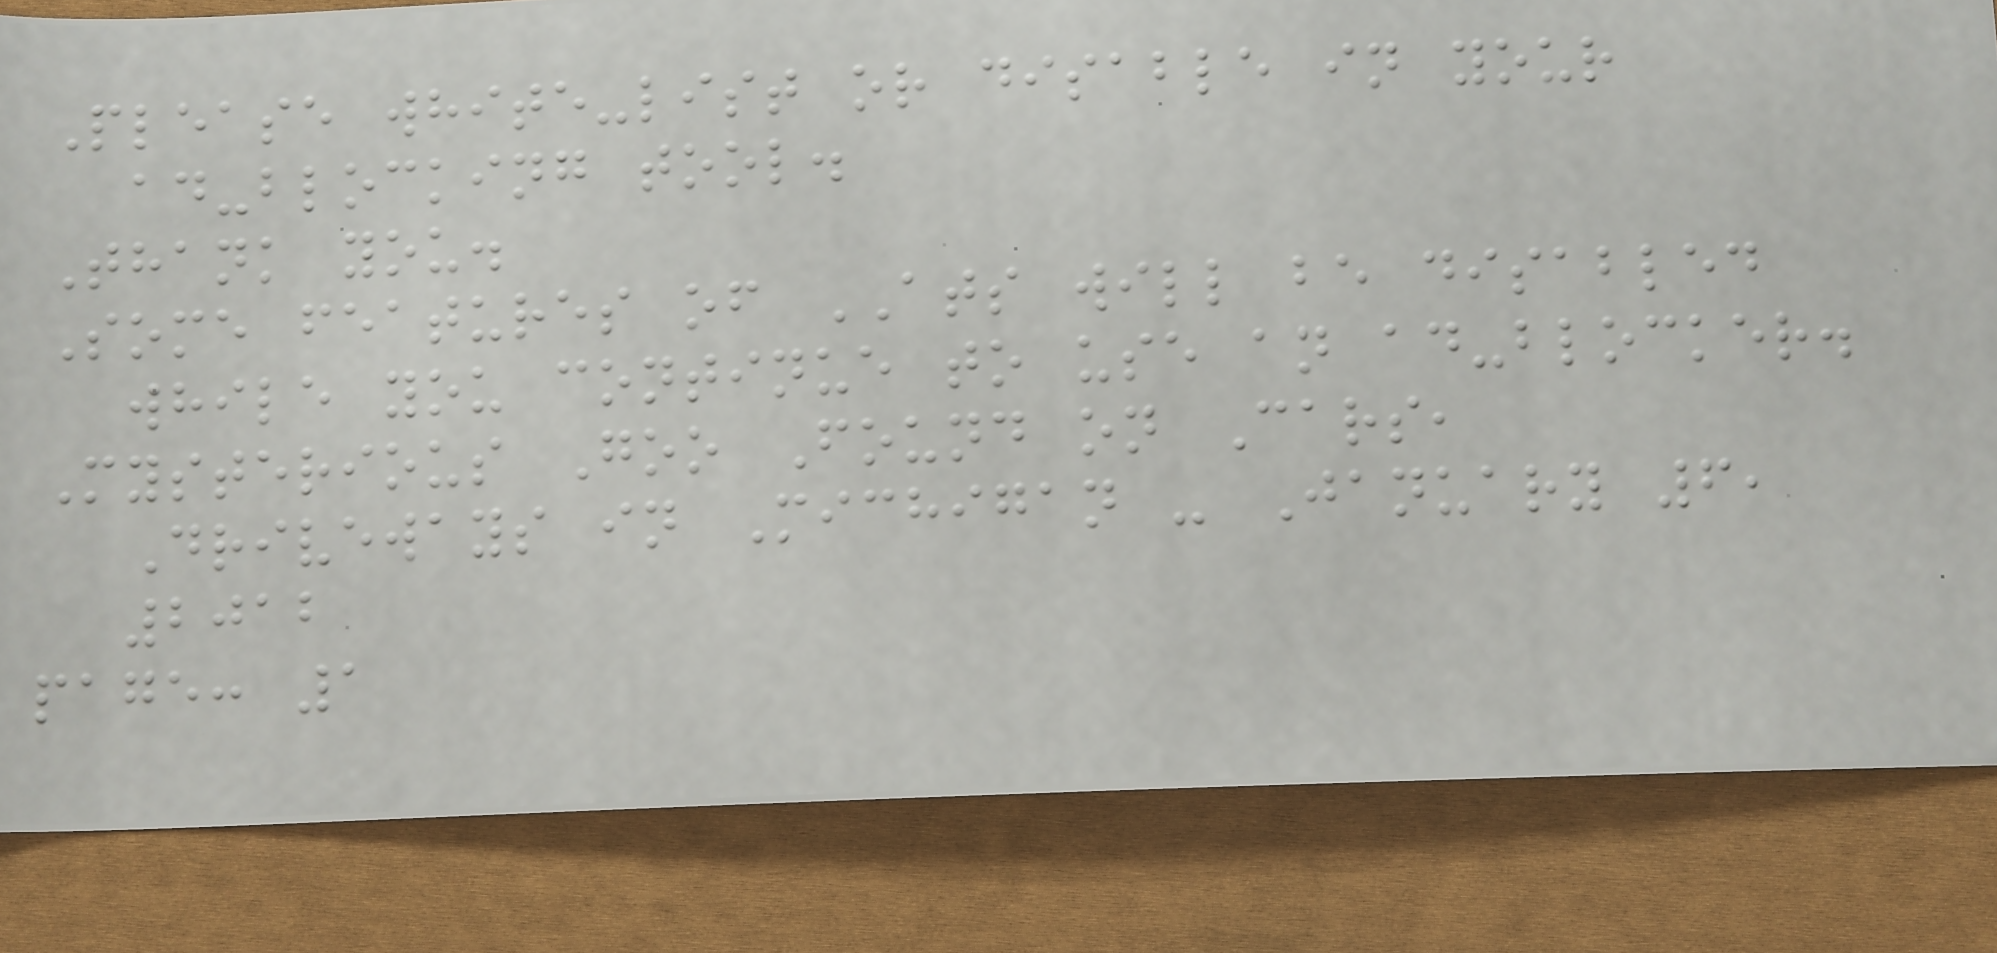Please white-list or disable in your
ad-blocking tool.
Thank you.
Some features of ATS will be disabled
while you continue to use an ad-blocker.
Mysterious Goo Found on Cars,
Driveways in Michigan - January 6,
2012
page: 1
